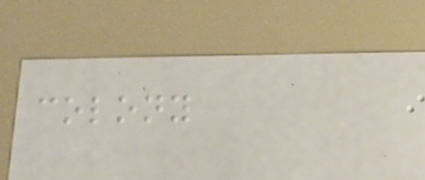colony
